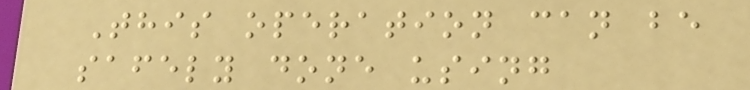This operation can be
safely done using
